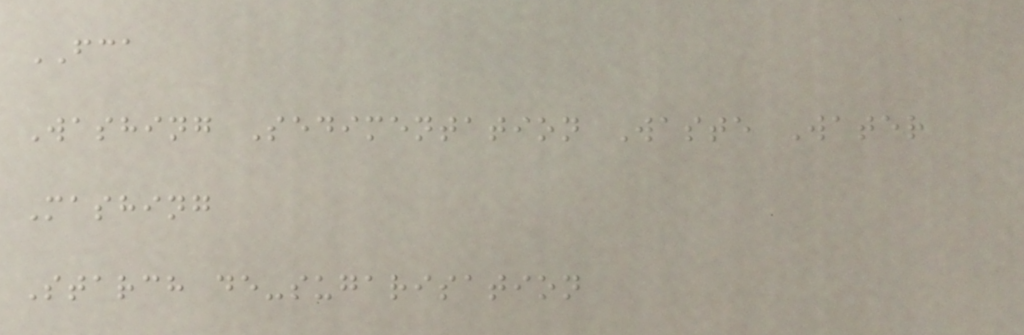FCA
Washing Sedimentation Waste Water
Mashing
Starch de-sugarisation
